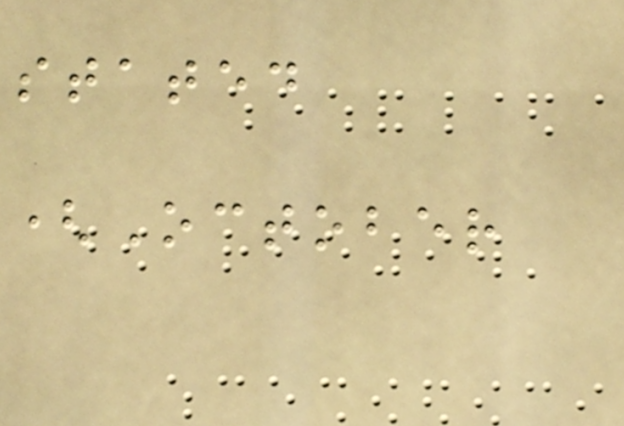stated
(October
